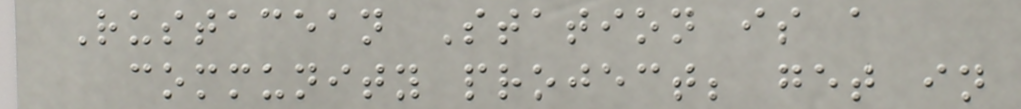Rustacean Station is a
community project; get in
